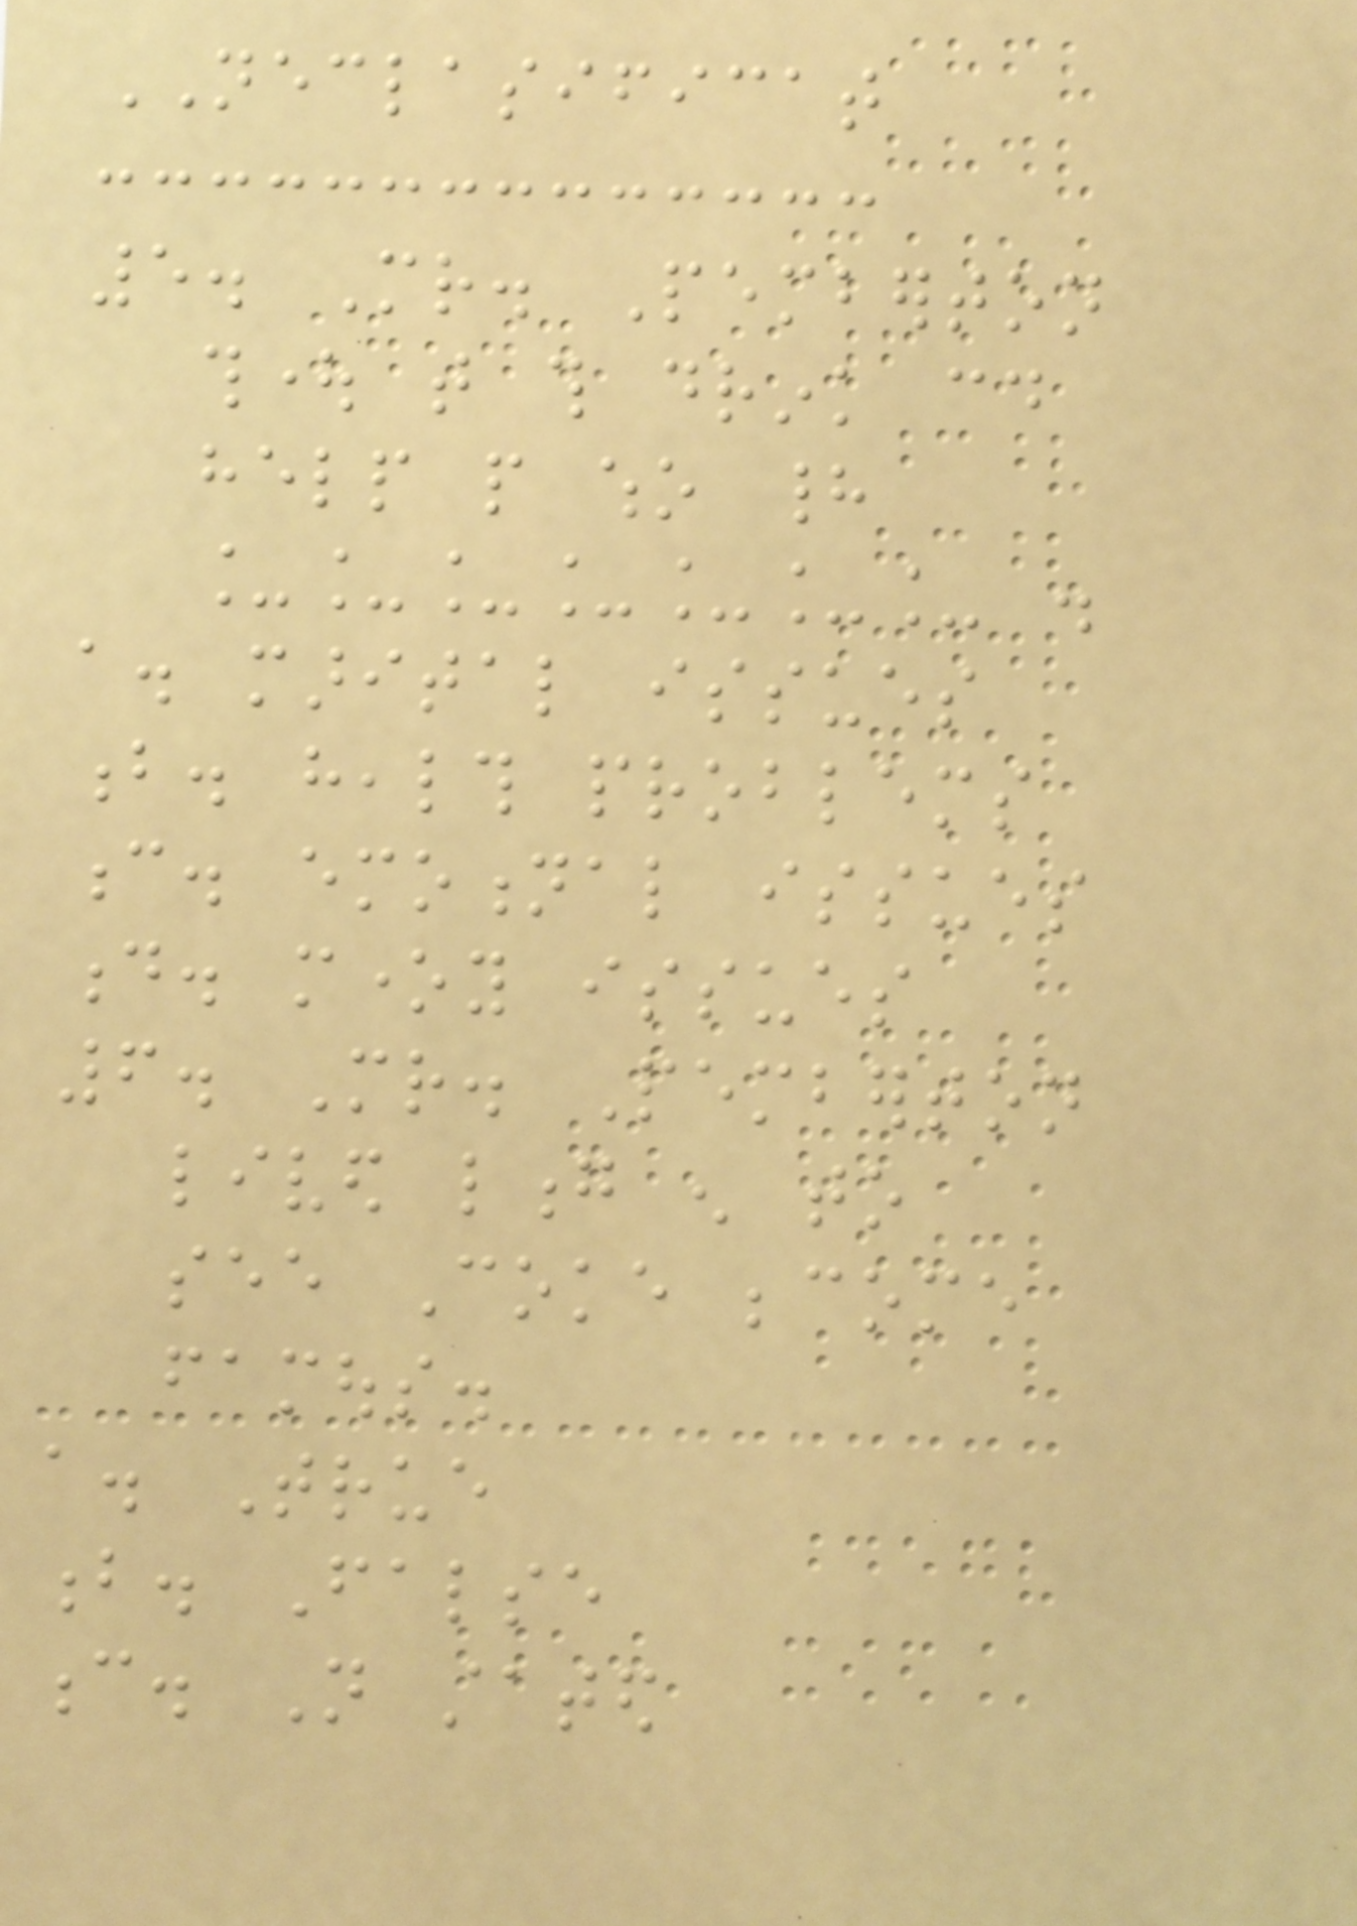NECLASIFICAT
5. Mr. Pemberton
thought that this drink could
help people who had
_______ .
a. marital issues
b. health problems
c. emotional issues
d. money issues
6. Mr. Pemberton
lived long enough to
see Coke become
famous.
a. True
b. False
c. Not stated
